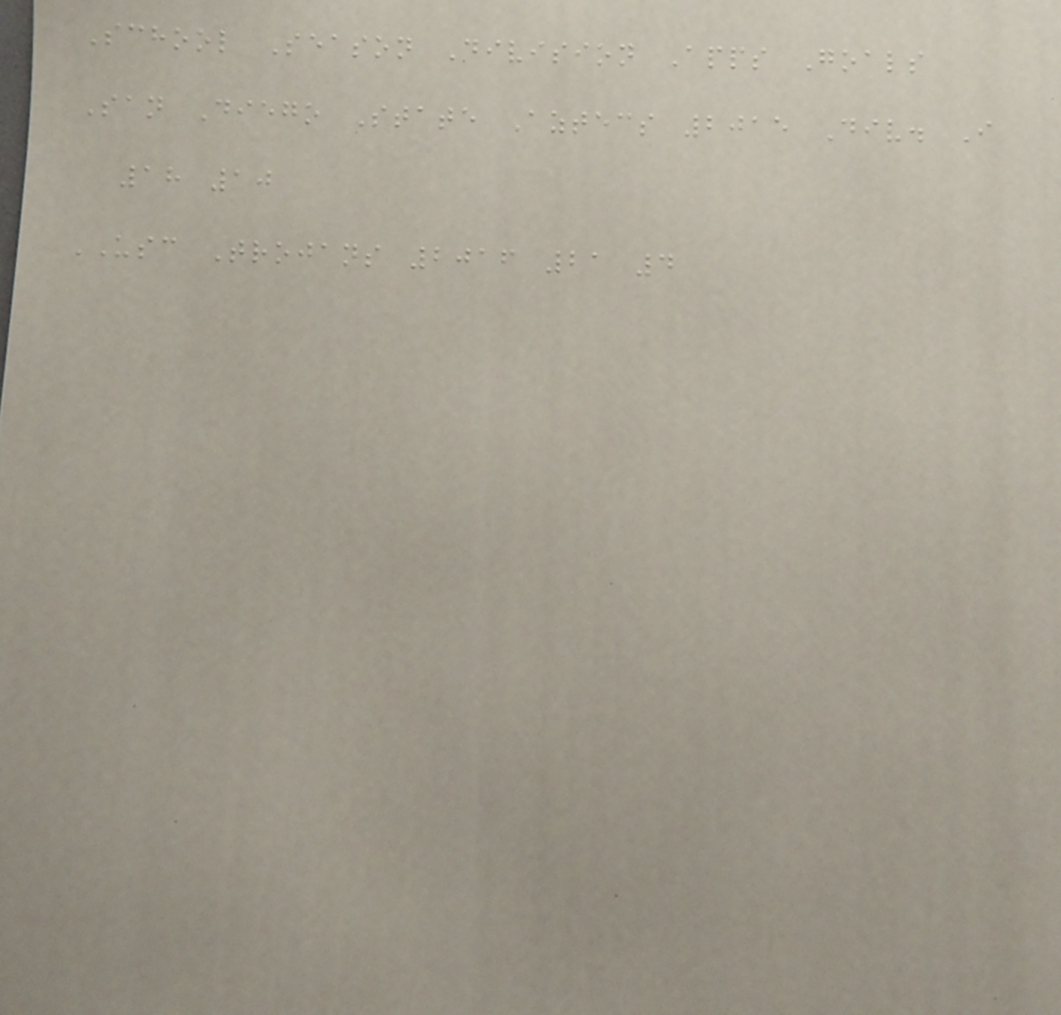School Season Division Apps Goals
San Diego State Aztecs 2015 Div. I
18 10
USC Trojans 2016 21 4
